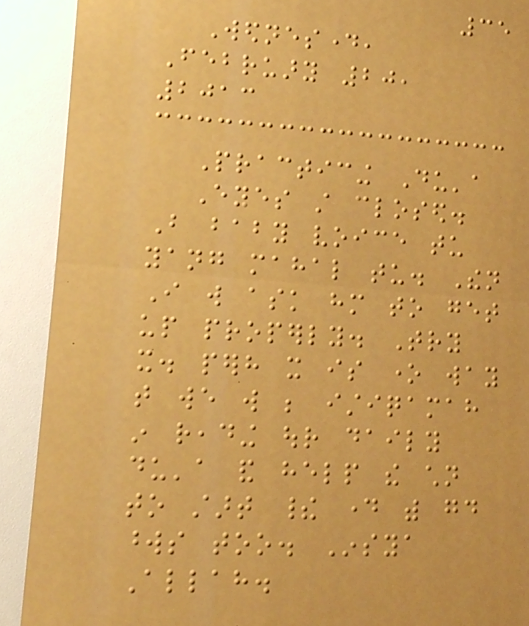35
Wednesday,
February 20,
2013
Practicing Du'a
Eyes still closed.
But baby voice tu
yang mahal tu. Then
I will ask him to get
up properly. Try
it. perhaps it is one way
that we will be istiqamah
in reading our daily
du'a and help the children
to start their day with good
words too. Insya
Allah.
